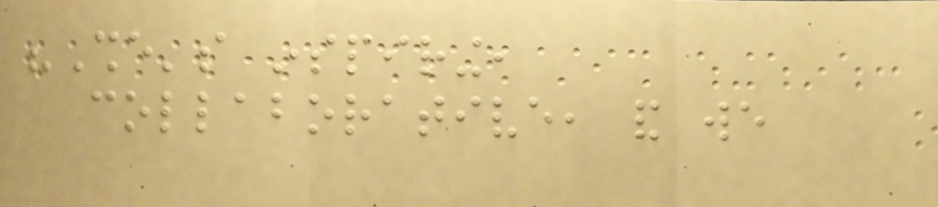"She's inspiring,
collaborative, and we
